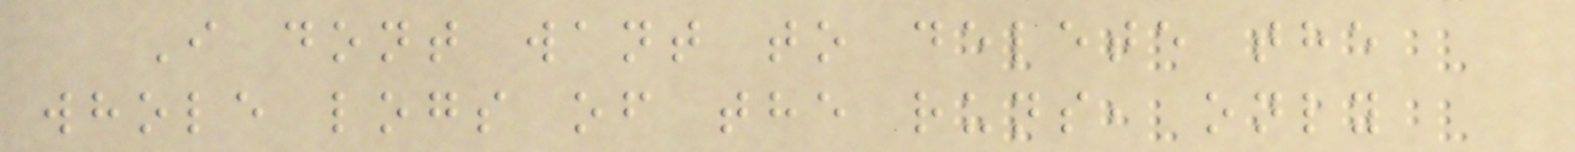I dont want to delete the
whole logs of the runs, only
